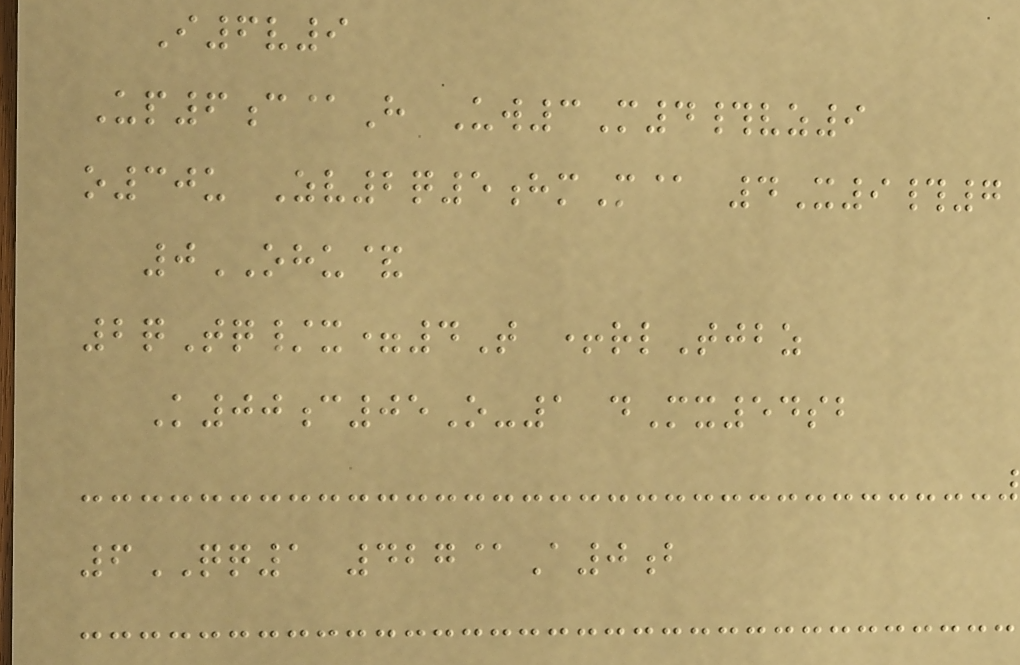I6v9
Up6c@H Uw3M4#vz9
o30u Zv2q5hmM@ 4X9#7
0OHU&
2qTq/x=4T +rlTjbz
K00c05O-1 dMx54sb
6QQ1 427@A0b
